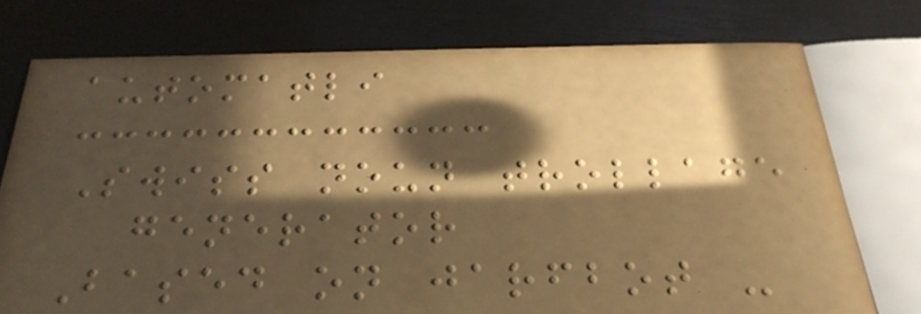automatli
Swiss noun trollage
generator
Based on jarfbot -
